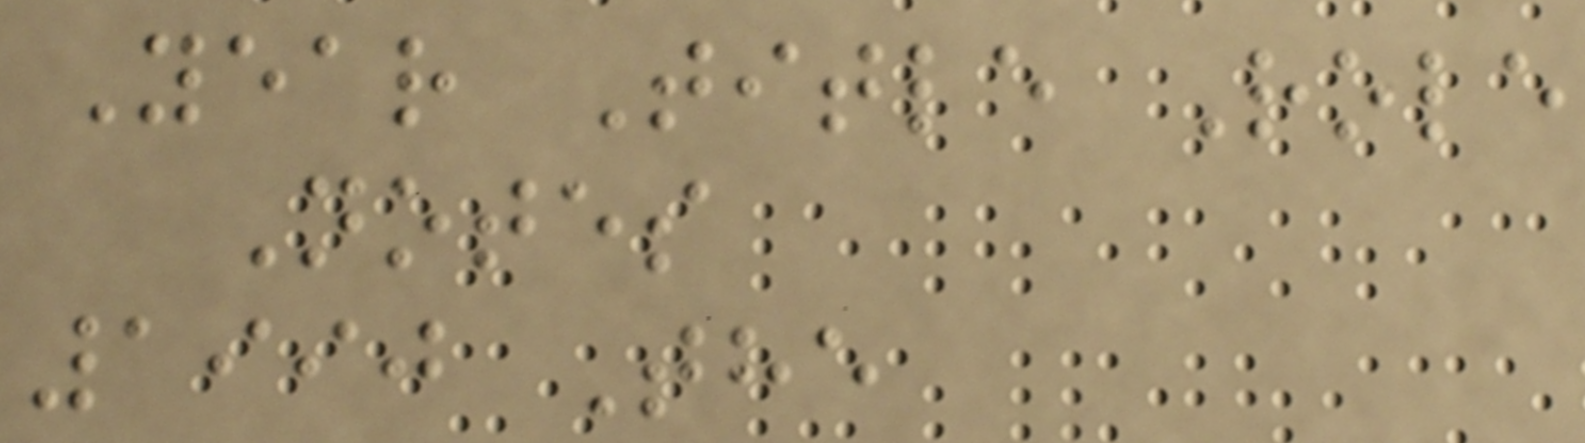Year Title Role
Notes
1990 The
